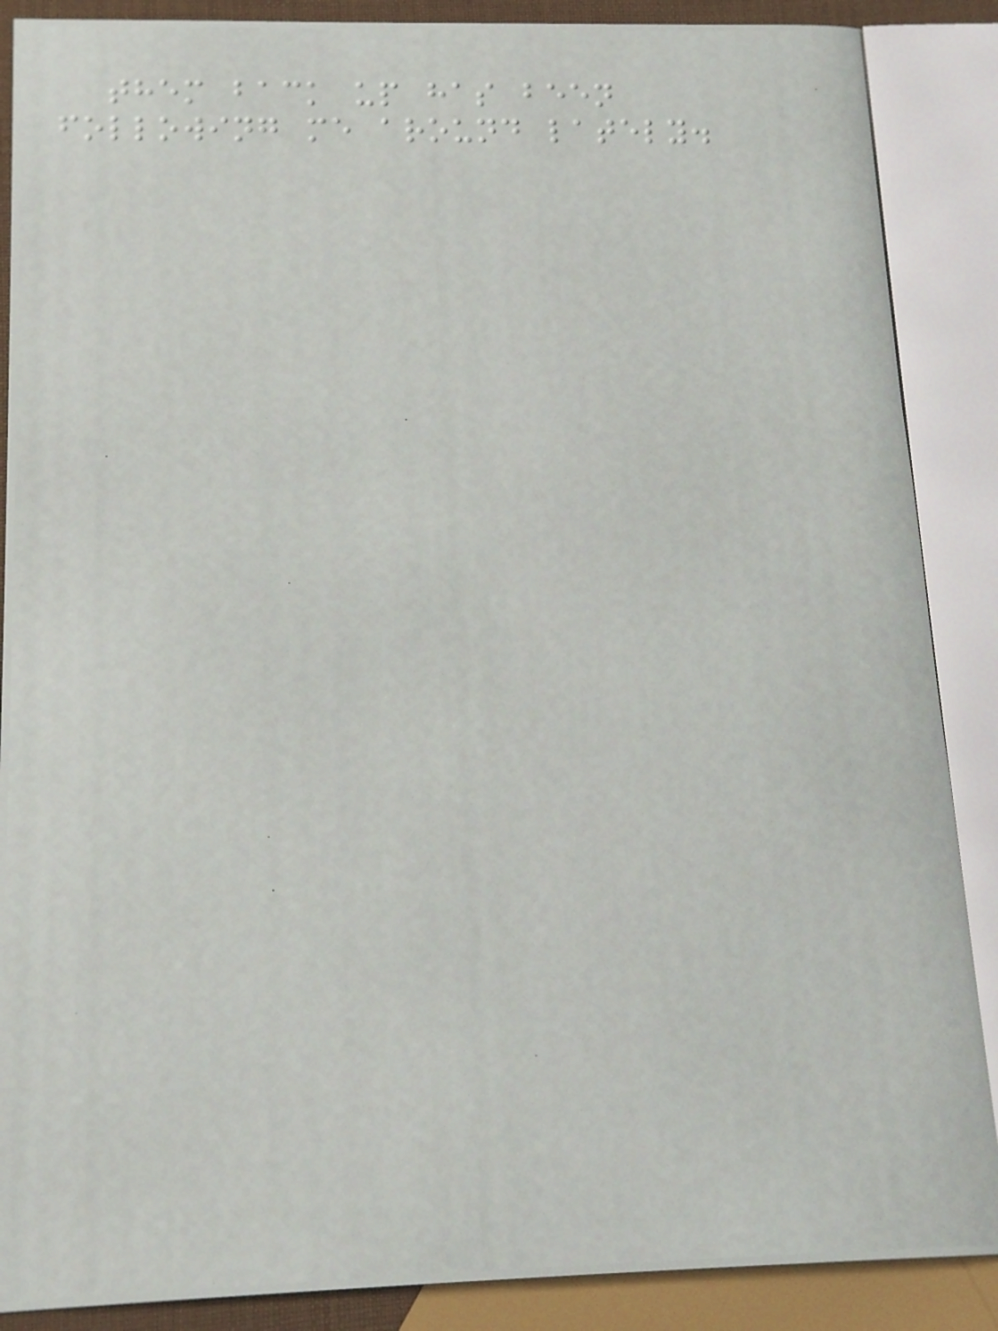them back up has been
following me around lately.
